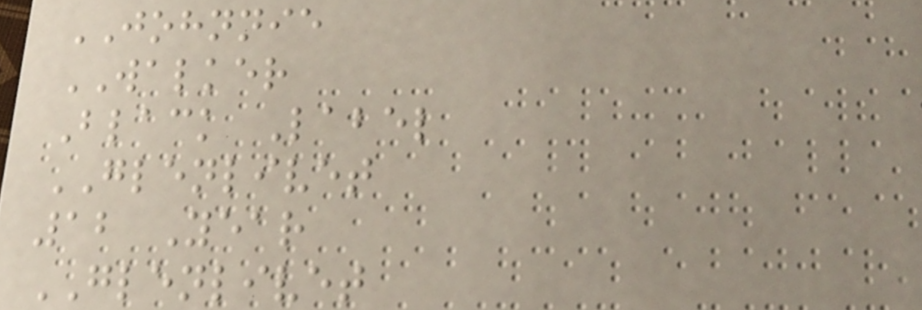JOHNNIE
WALKER
Black Label
GLENLIVET
12 Year
GLENLIVET
